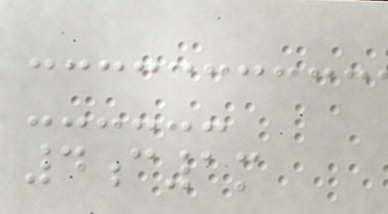4c1m
